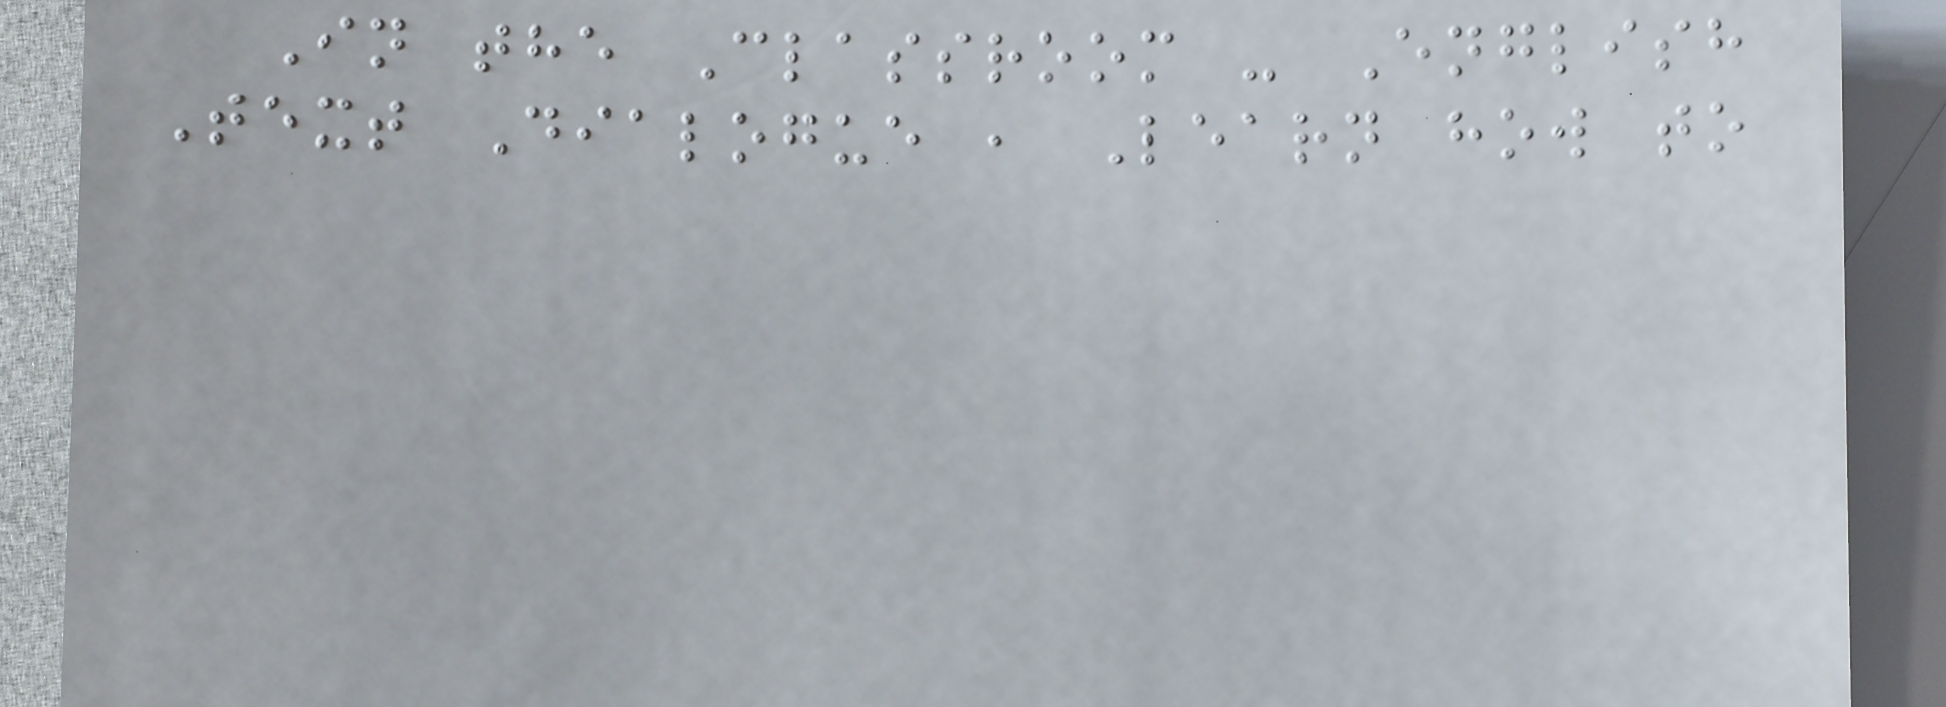In the Classroom - English
Text Dialogue , Learn how to
